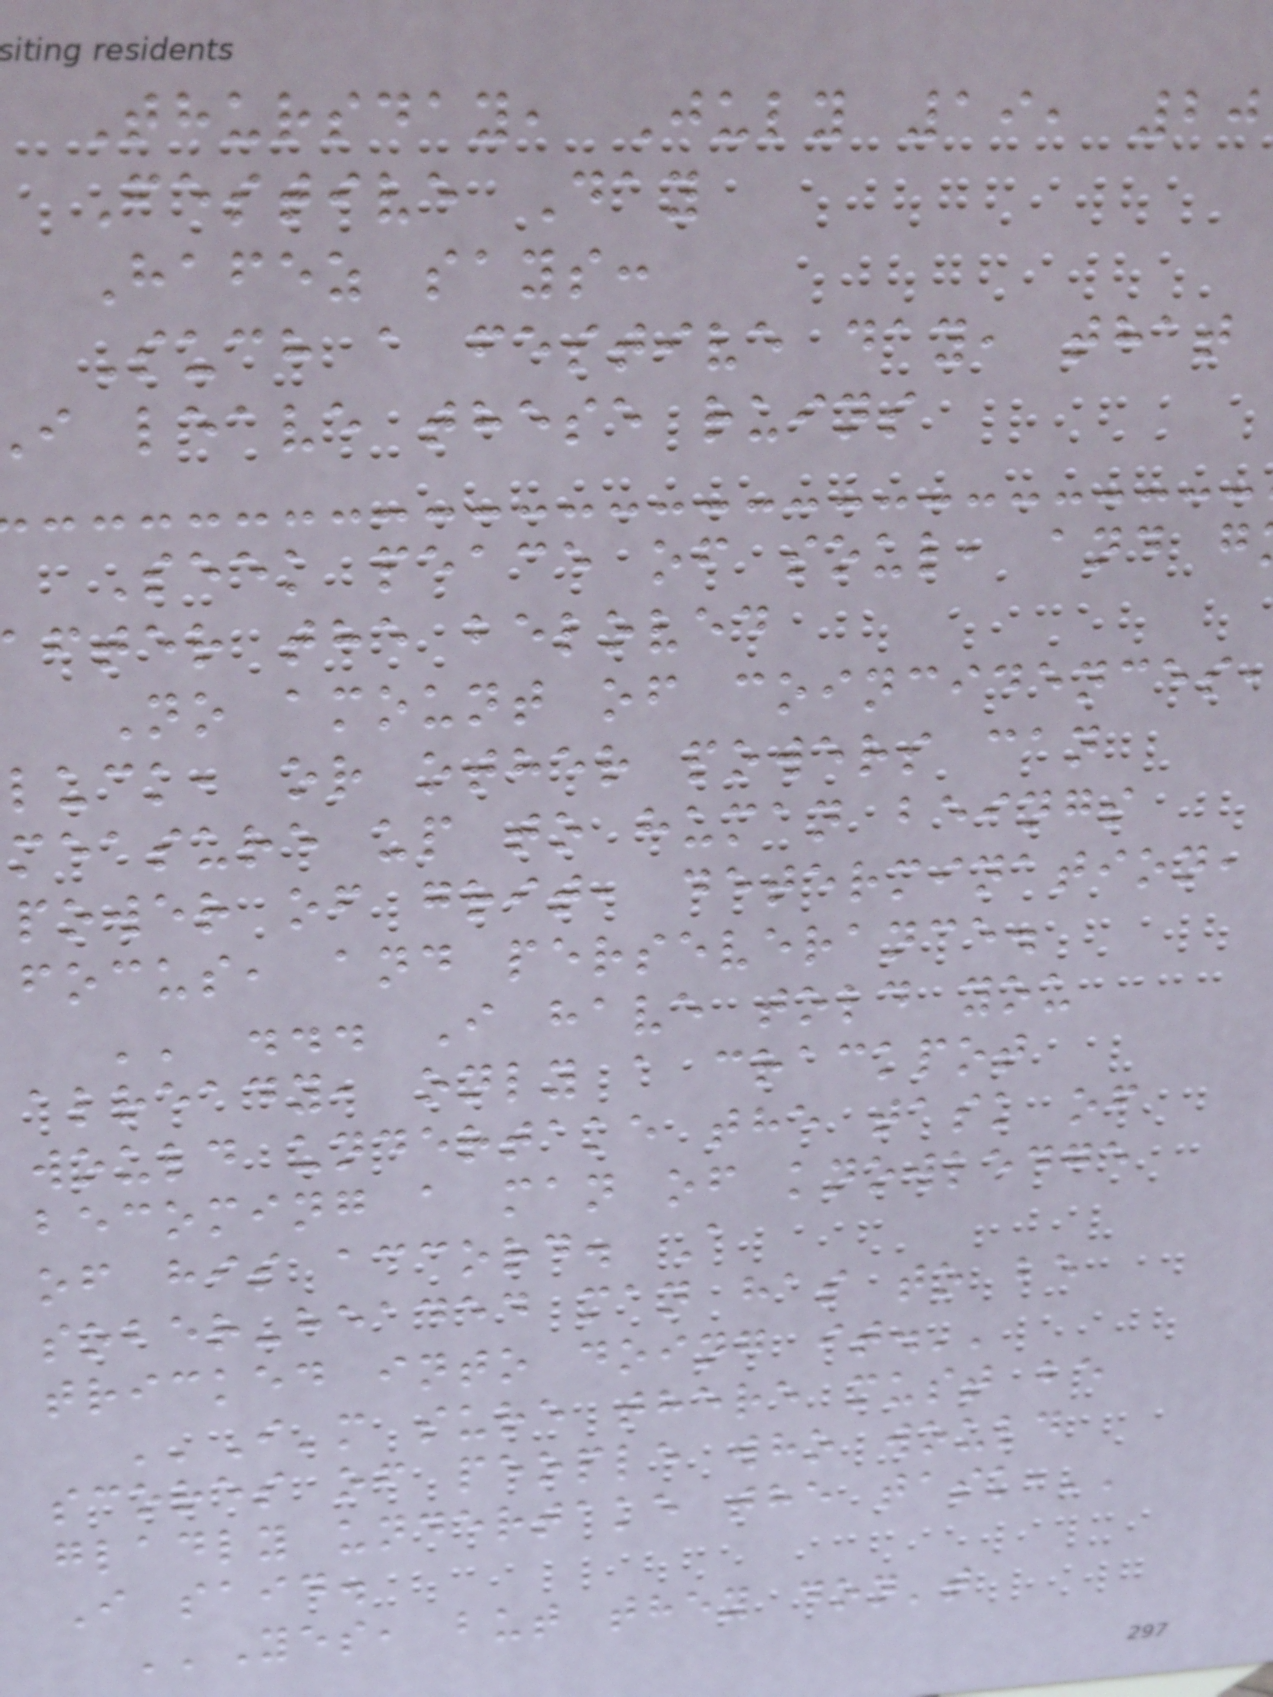Thursday, July 19, 20
Festive Day
Hafez says:
Such a festive day, that
i leave these ruins
Seek peace of soul, and g
after the beloved
No amount of coincidences
luck, or other powers can
measure up to human beings
power of grit, determination,
focus, and perseverance.
'' ... I have told you
already, only a crackpot
would undertake the task of
becoming a man of knowledge
of his accord. A
sober-headed man has to be
tricked into doing it.''
''I'm sure there must be
scores of people who would
gladly undertake the task,''
I said.
''Yes, but they don't
